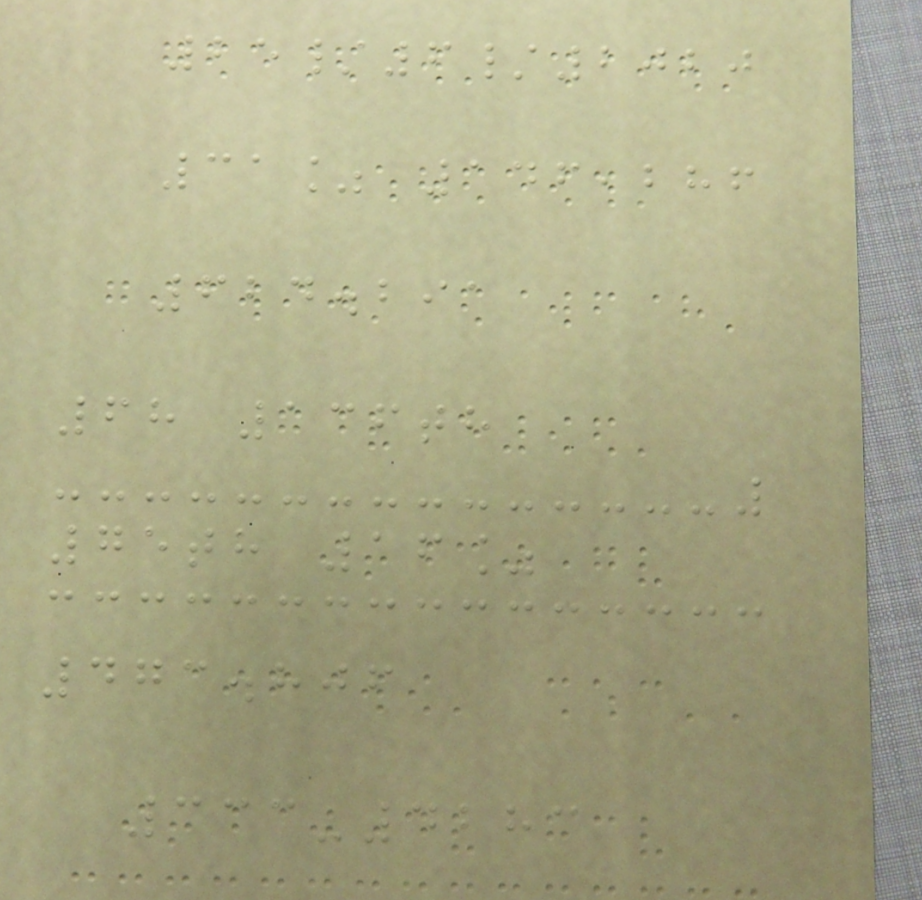25/6/2020
31% 146,286
624.291
68 136th
75th 16%
473.806
333-4283
